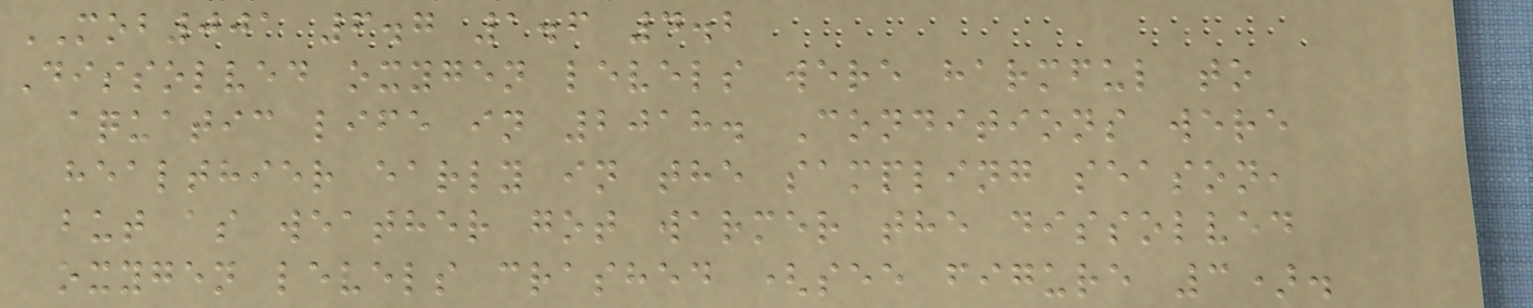MOB001 6.7 1.6 4.2
Dissolved oxygen levels were harmful to
aquatic life in 2018. Conditions were
healthier early in the sampling season,
but as weather got warmer the dissolved
oxygen levels crashed (see figure 3).
